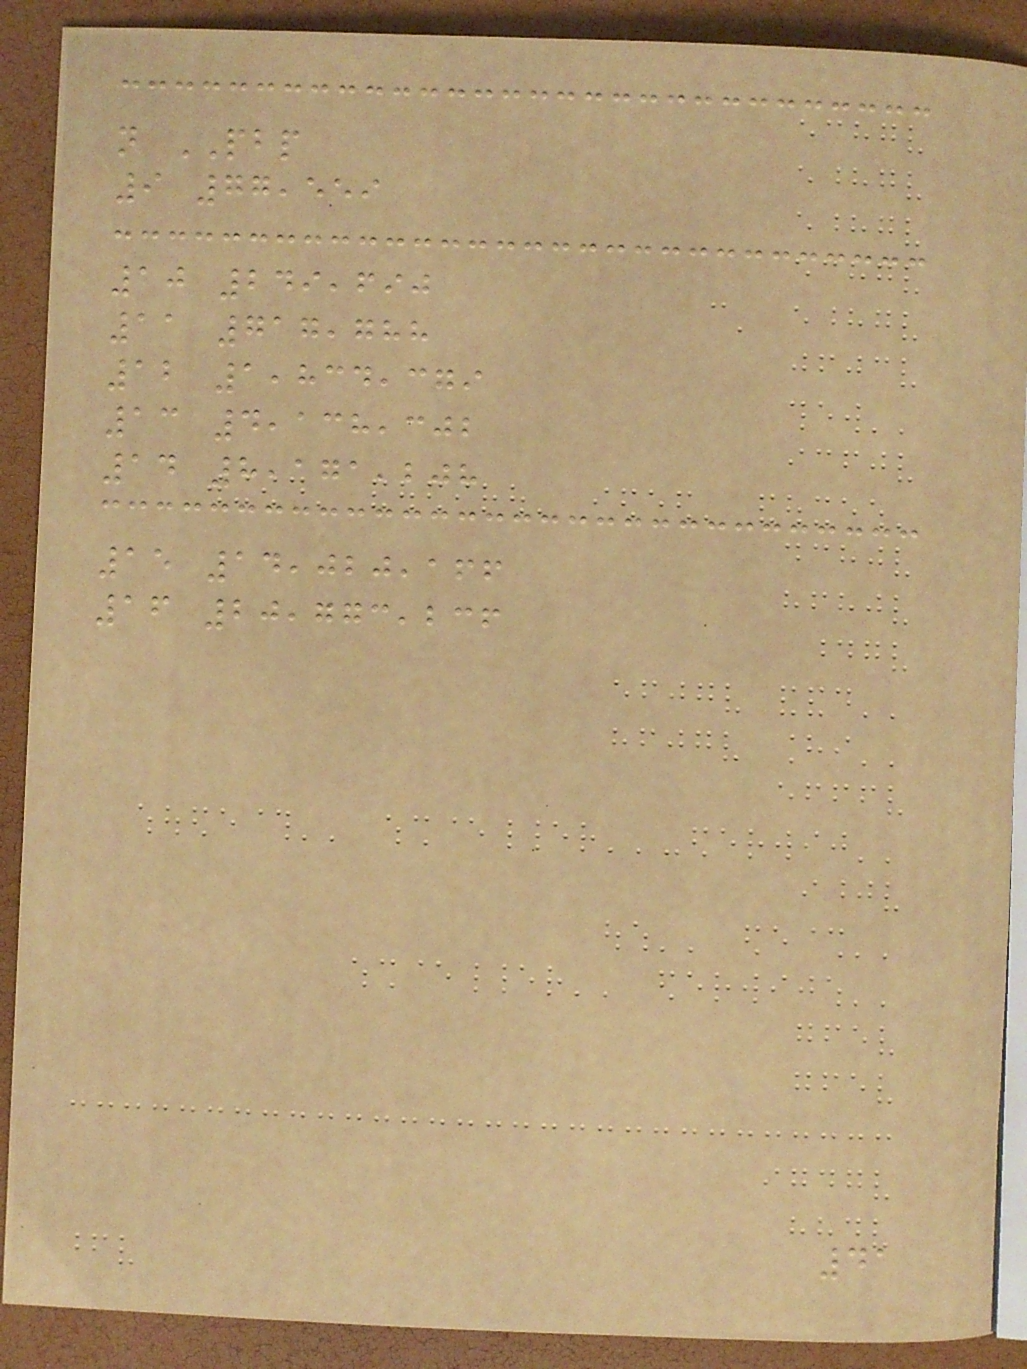n PBP
9 77,559
10 249,690
11 717,788
12 1,834,379
13 4,138,302
14 8,171,208
15 14,020,166
16 20,773,236
41
